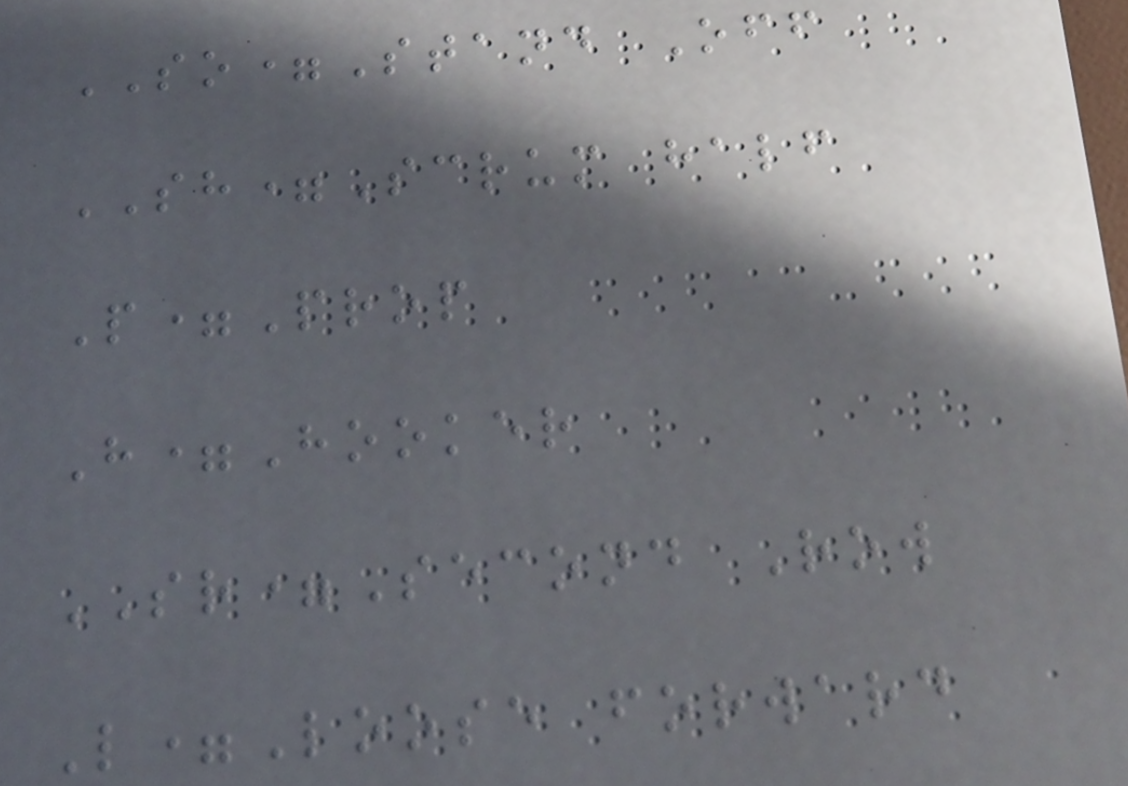SO=Stand Off
SH=Scrum half
P=Prop
H=Hooker
SR=Second Row
L=Loose forward
